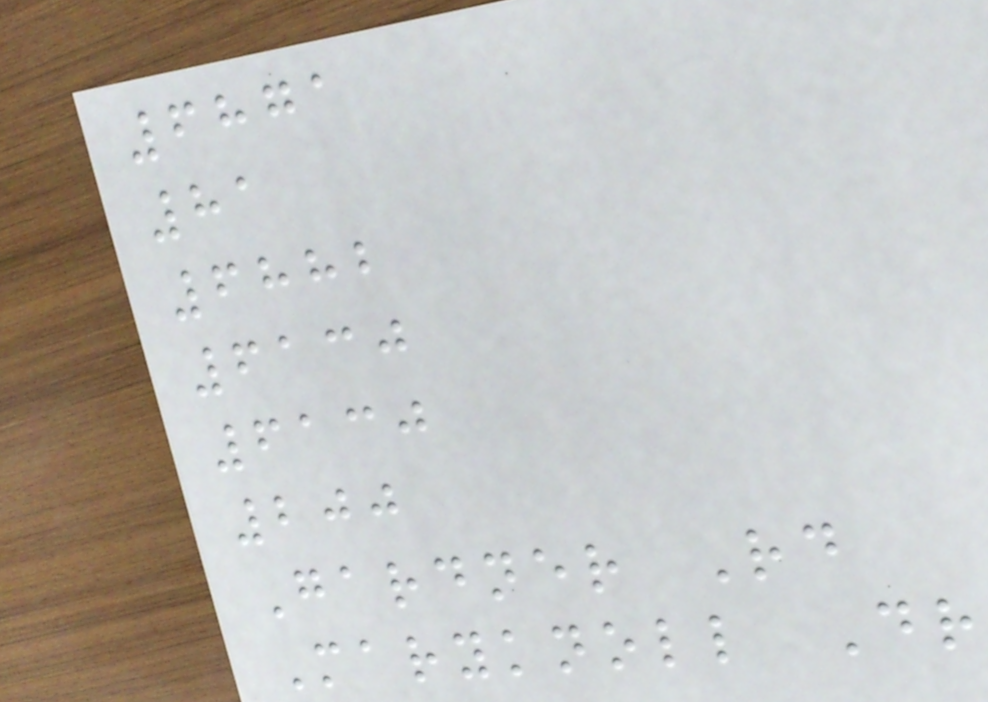6871
81
6882
6130
6130
200
Gardner Rd
Maryknoll Dr
